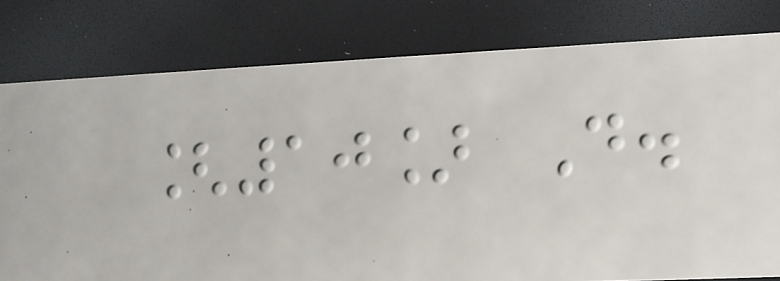[10] D.
